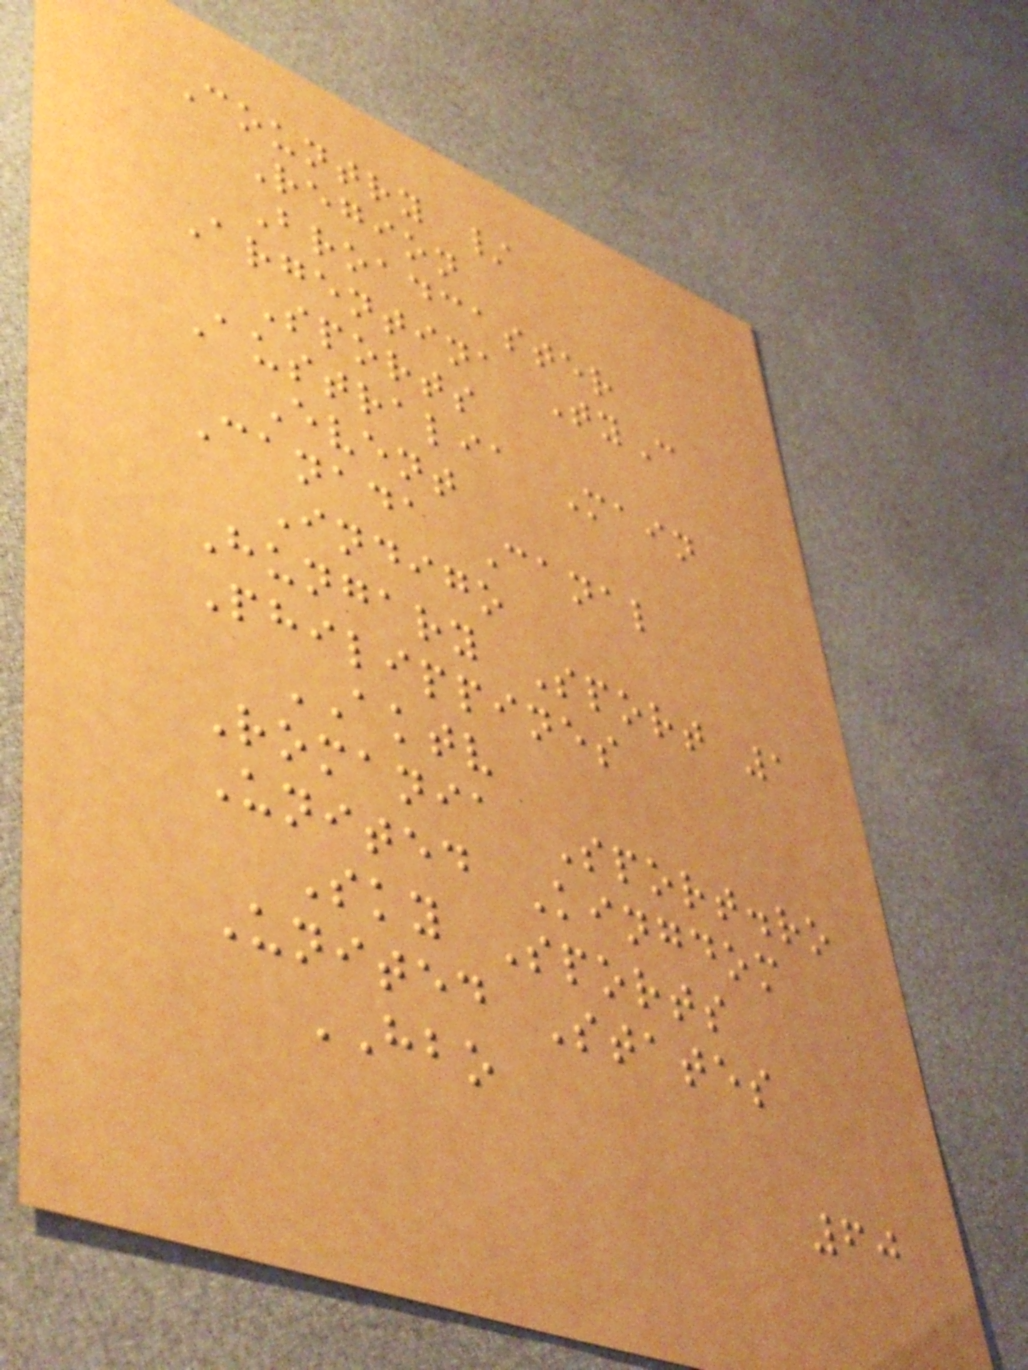Country /
Region
Broadcaster
Argentina TyC
Sports
Australia Main
Event
Canada Canal
Indigo
Hungary Sport 1
Philippines
AKTV
Romania Sport.ro
United Kingdom
Sky Sports
United States
HBO
60
